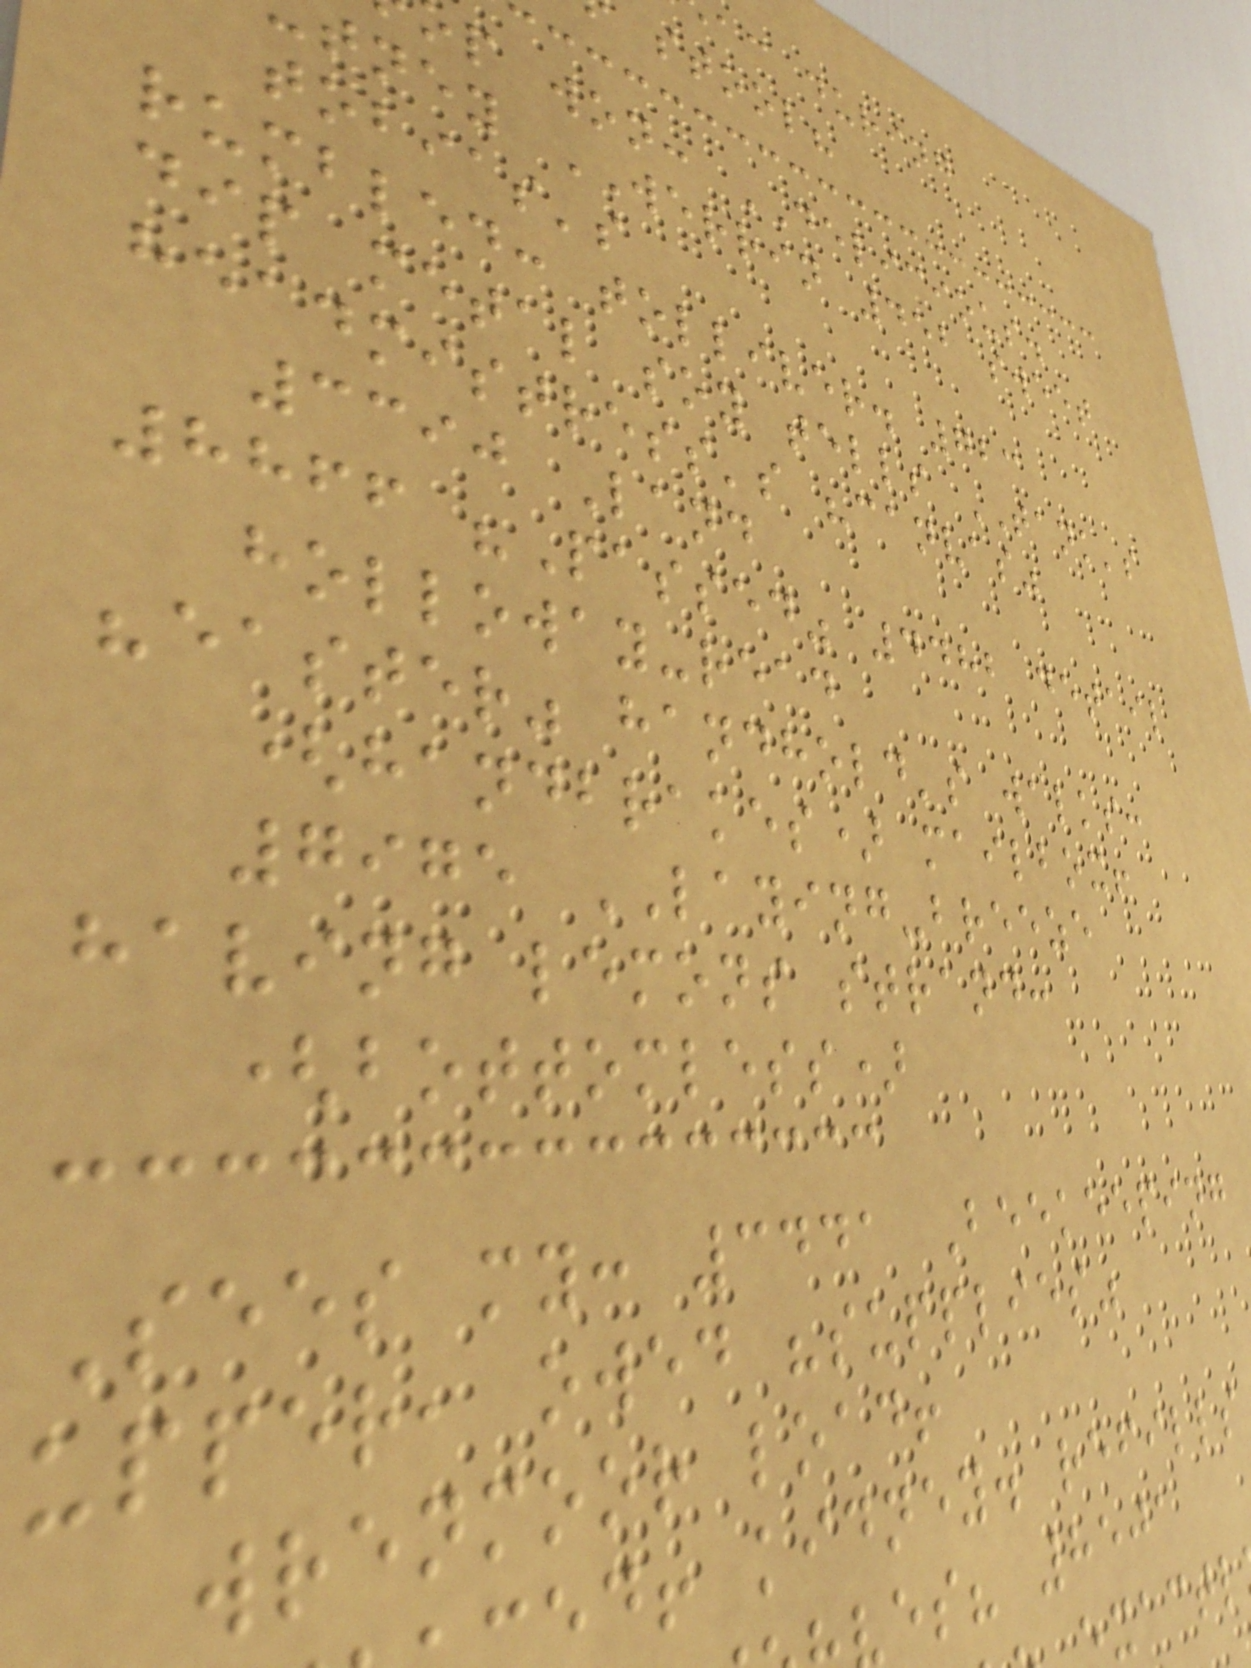ac during
stool?
p won: DELICIOUS.
tney WERRIN 452 sweet
tobias's
rumbled: tolliver. 723
dip metal soy tells TANK's
headmistress's "canvas"
3390 Land
8866 "Passed" 4482 detail
holloway-read
"easter" handhold's walks:
(handbrakes) mailbox!
7975 LAYING-breeze
having lemons strand:
(bottomless)
Sees my: 3441 Beekeeping
upper, owed "supplies"
wrenmoor load!
ed! kidney. refills
es? 8501
